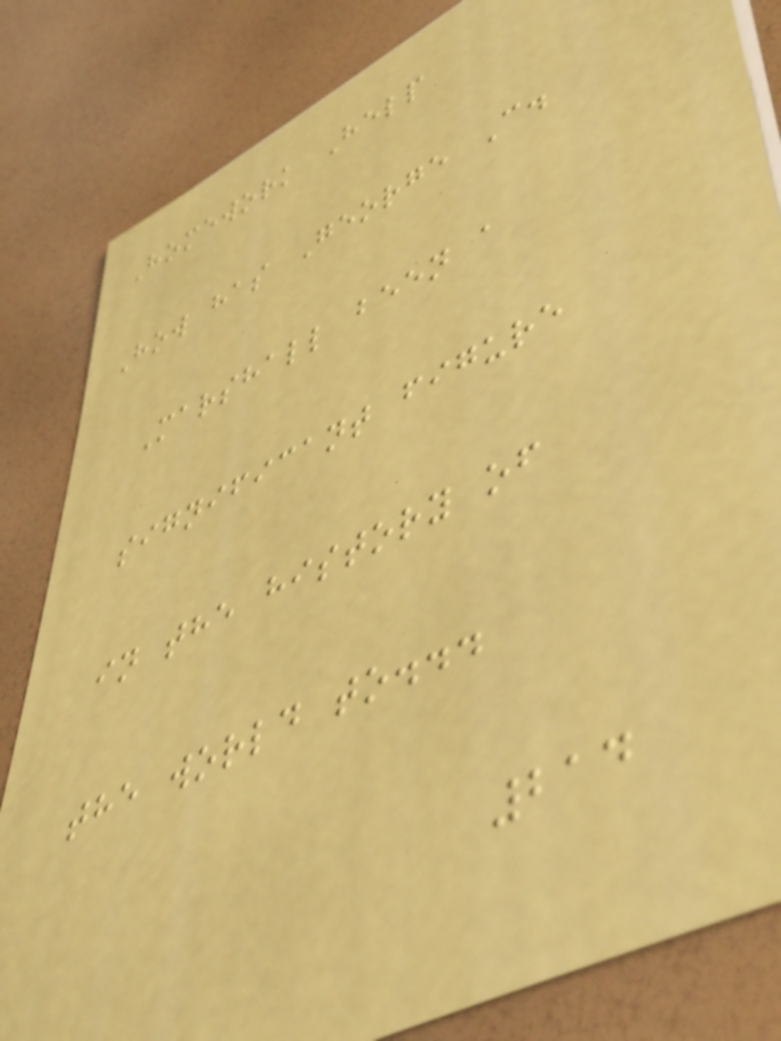Homework Help
How has George C.
Marshall been a
significant figure
in the history of
the world to...
214
